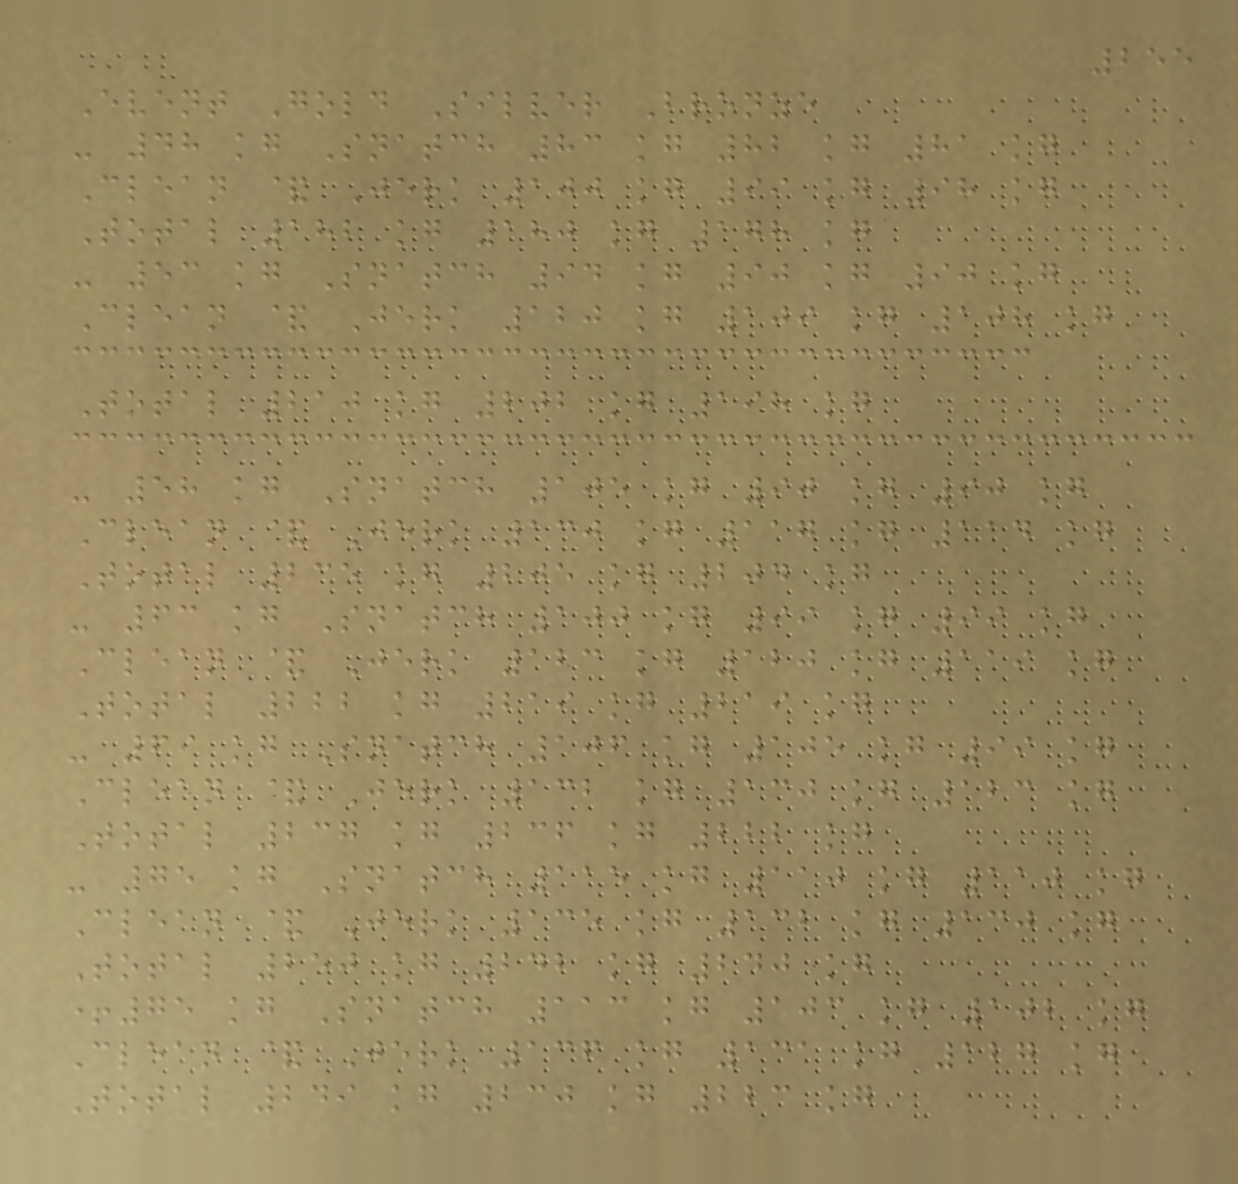255
Event Gold Silver Bronze
- 48 kg Snatch 83 kg 82 kg 81 kg
Clean & Jerk 100 kg 99 kg 98 kg
Total 182 kg 180 kg 178 kg
- 53 kg Snatch 94 kg 90 kg 90 kg
Clean & Jerk 120 kg 109 kg 108 kg
Total 210 kg 202 kg 198 kg
- 58 kg Snatch 105 kg 90 kg 90 kg
Clean & Jerk 130 kg 117 kg 114 kg
Total 235 kg 205 kg 204 kg
- 63 kg Snatch 100 kg 99 kg 99 kg
Clean & Jerk 123 kg 120 kg 119 kg
Total 222 kg 219 kg 219 kg
- 69 kg Snatch 106 kg 105 kg 99 kg
Clean & Jerk 132 kg 130 kg 123 kg
Total 237 kg 236 kg 222 kg
- 75 kg Snatch 115 kg 110 kg 110 kg
Clean & Jerk 135 kg 132 kg 130 kg
Total 250 kg 242 kg 240 kg
+75 kg Snatch 113 kg 103 kg 102 kg
Clean & Jerk 136 kg 131 kg 127 kg
Total 249 kg 230 kg 223 kg
